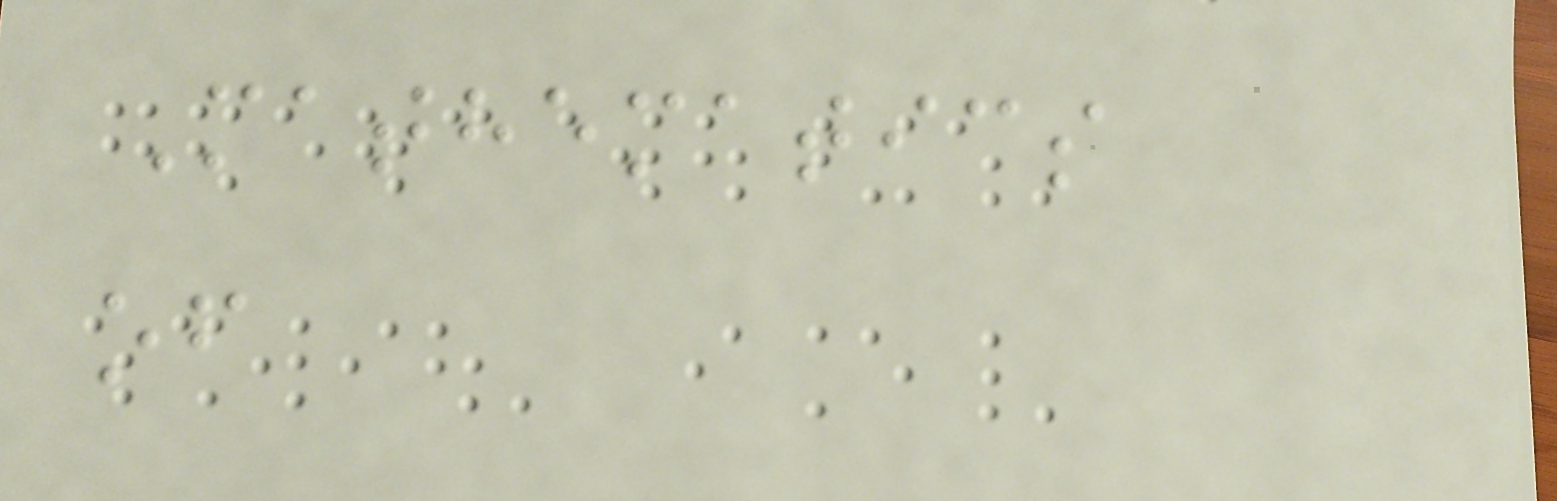Mathematics
of
